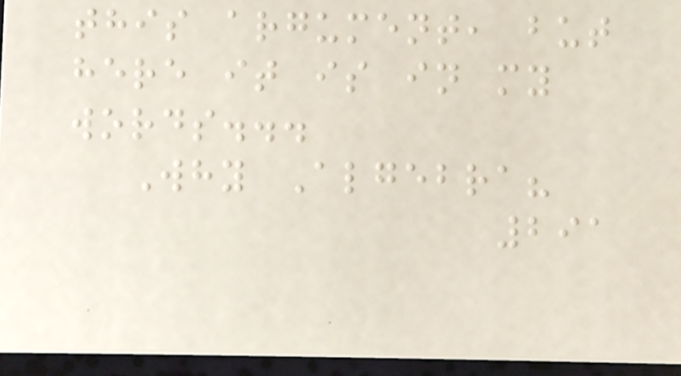this argument, but
here it is in my
words...
Why Algebra?
291
